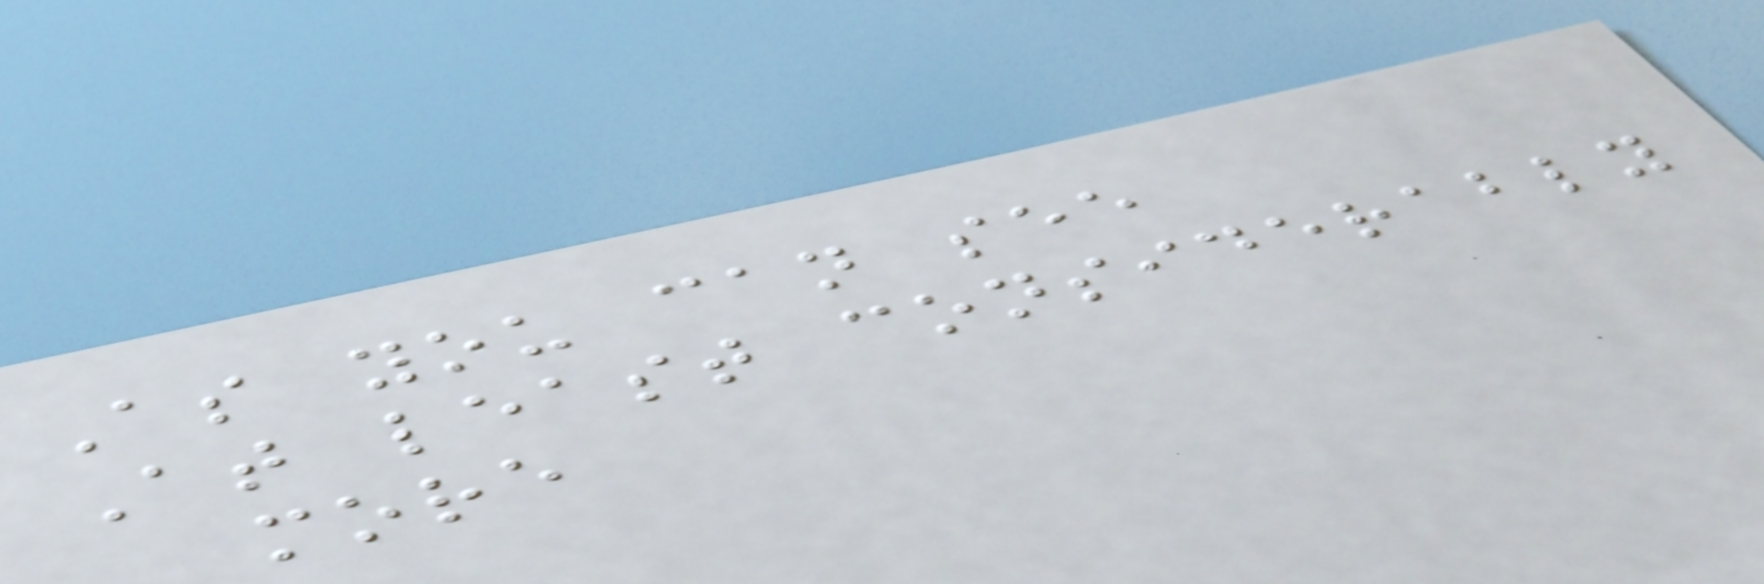As you can see
At least considerably
more
